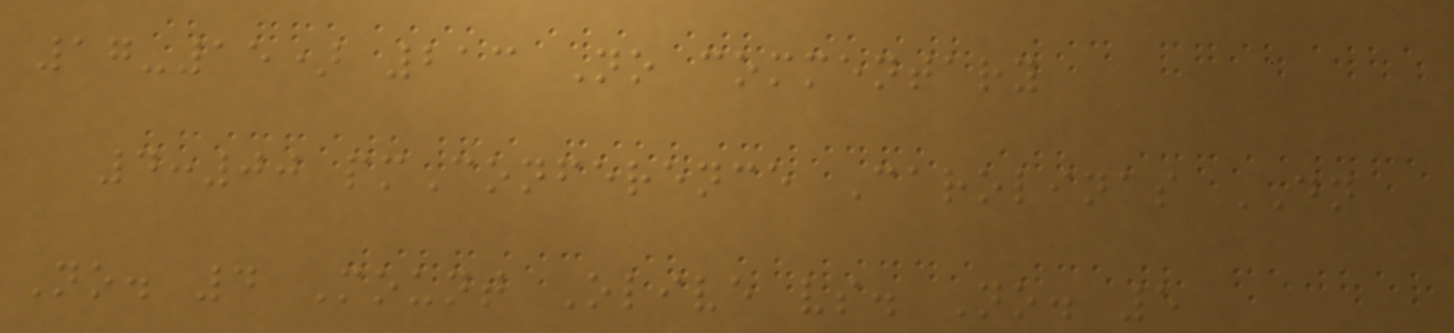17-15) 213 No commentary
4:00 pmConference Carolinas DN
No. 4 Mount Olive vs. No. 5
